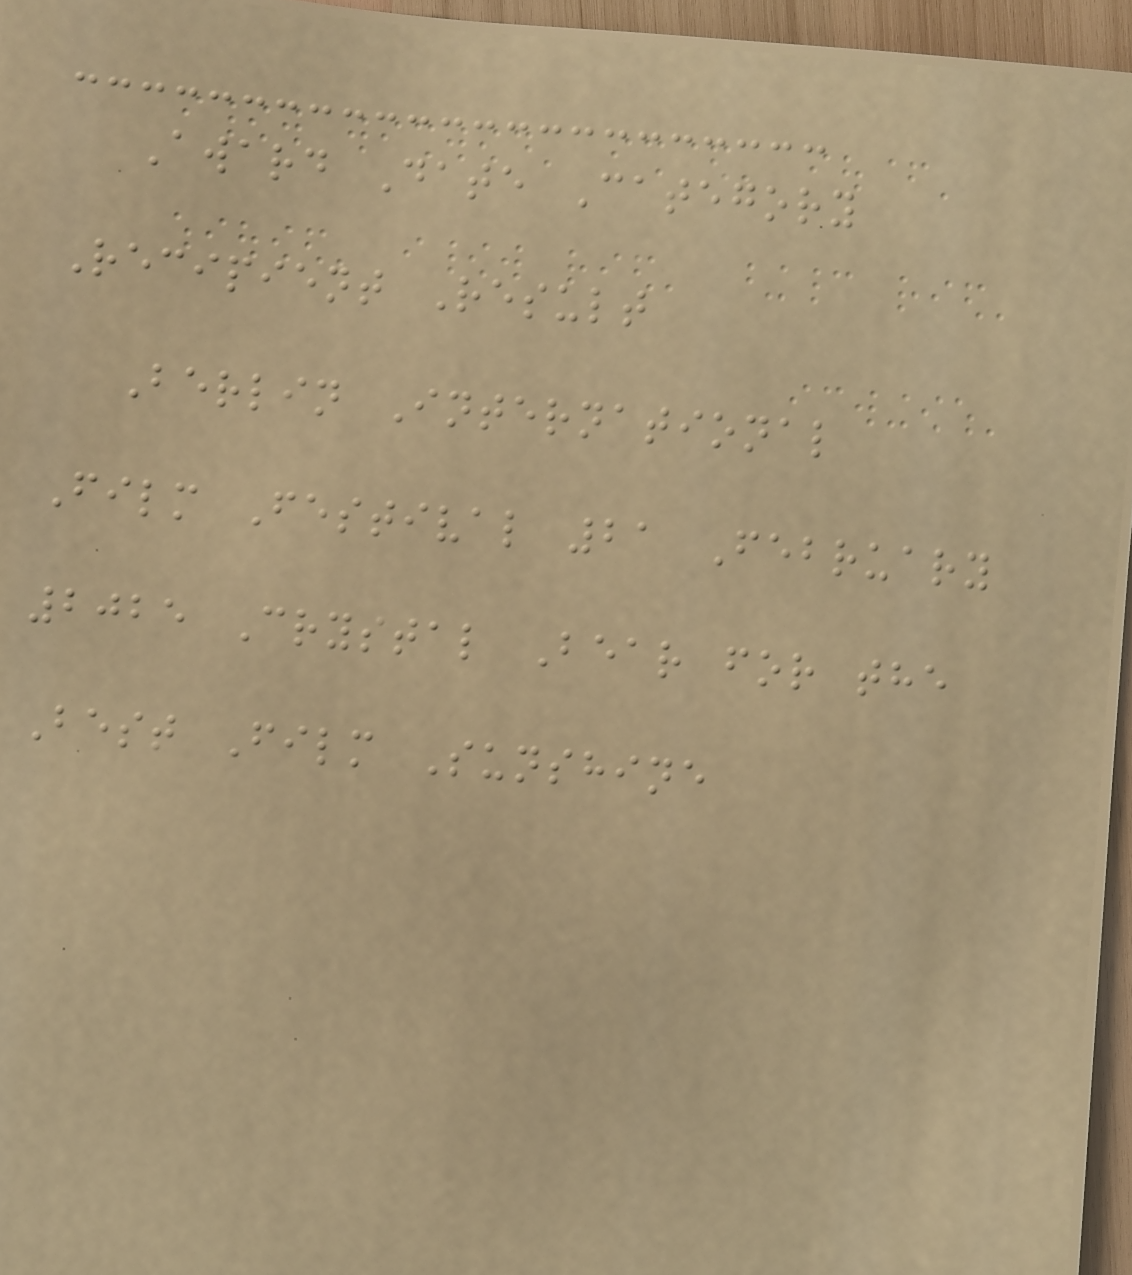Award Date Category
Recipient Result
Berlin International
Film Festival 21 February
2025 Crystal Bear for the
Best Film Sunshine
